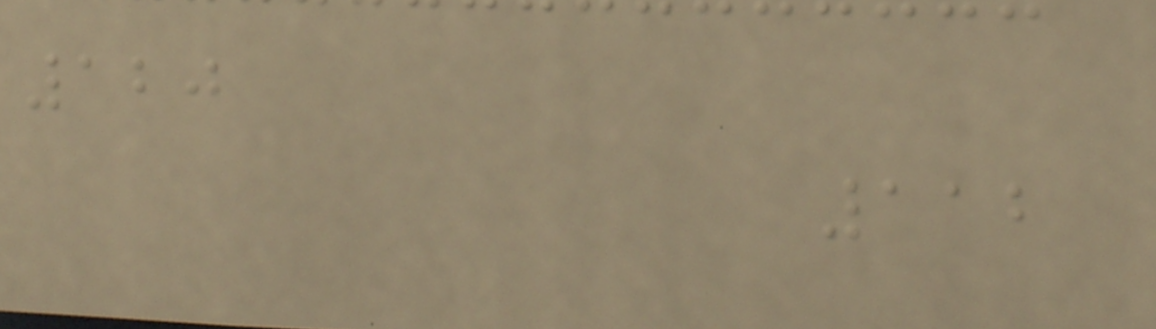120
112
